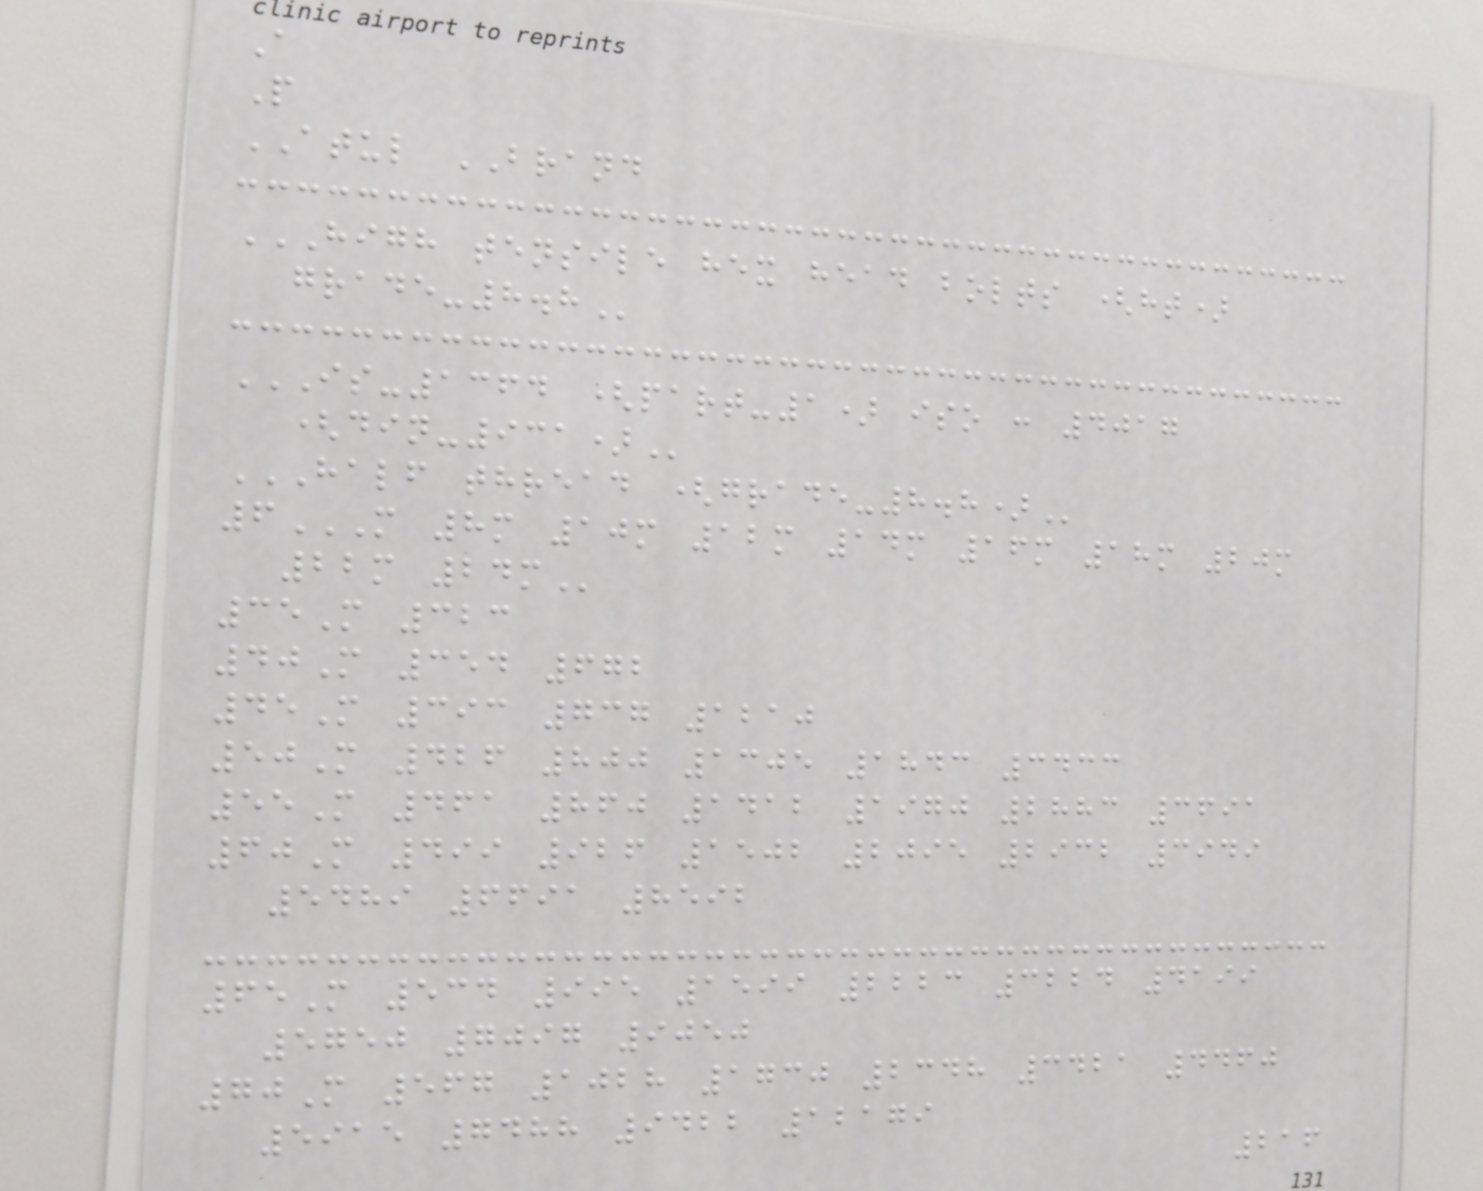A
P
ATUL BRAND
HIGH TENSILE HEX HEAD BOLTS (HT)
GRADE-8.8
IS-1364 (PART-1) ISO : 4017
(DIN-931)
HALF THREAD (GRADE-8.8)
6M 8M 10M 12M 14M 16M 18M 20M
22M 24M
35M 323
40M 354 672
45M 393 737 1210
50M 426 800 1305 1843 3433
55M 461 860 1412 1970 2883 3691
60M 499 926 1502 2095 2932 3949
5489 6691 8592
65M 534 995 1599 2223 3224 4199
5750 7097 9050
70M 567 1028 1730 2348 3421 4460
5915 7488 9422 12179
216
